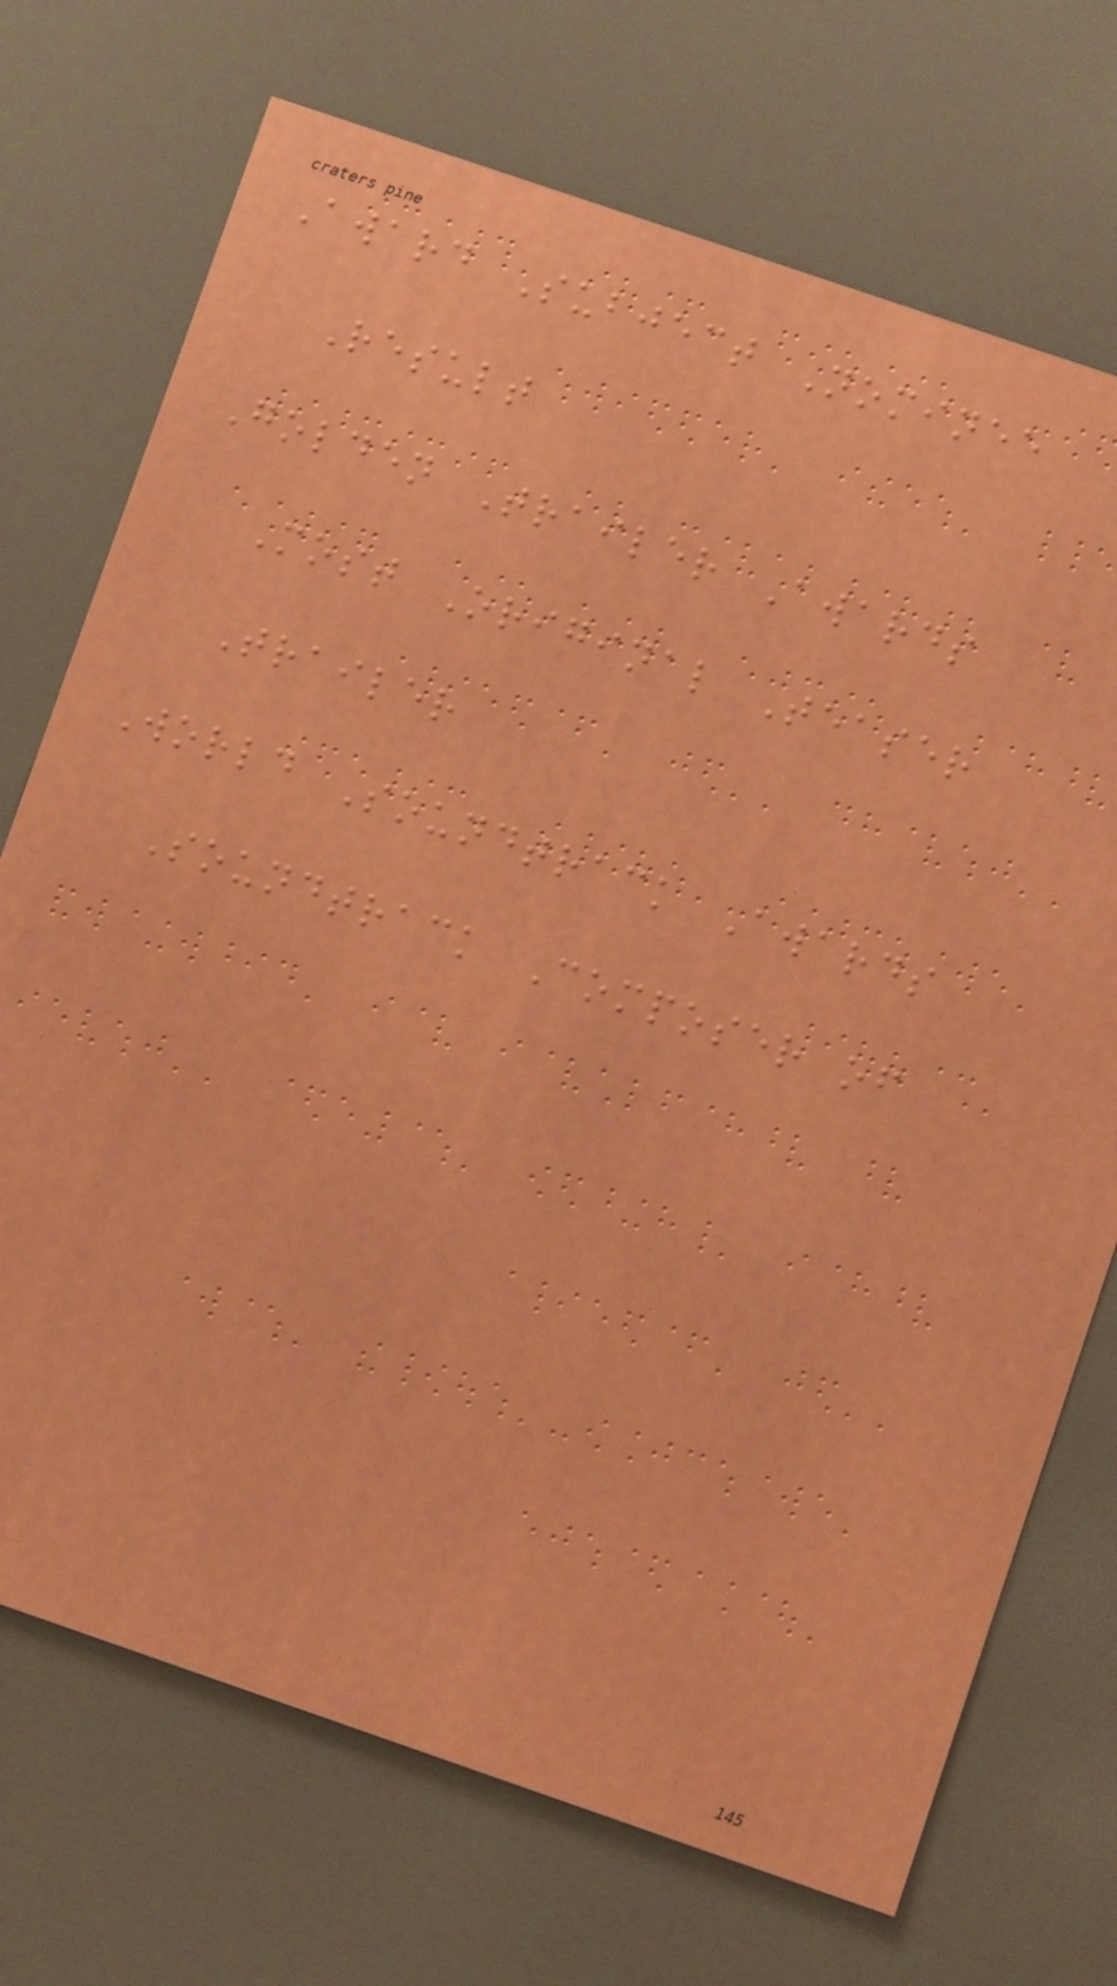Award Subject Nominee
Result
Golden Trailer Awards
Most Original Teaser
Trailer
World Soundtrack Awards
Soundtrack Composer of
